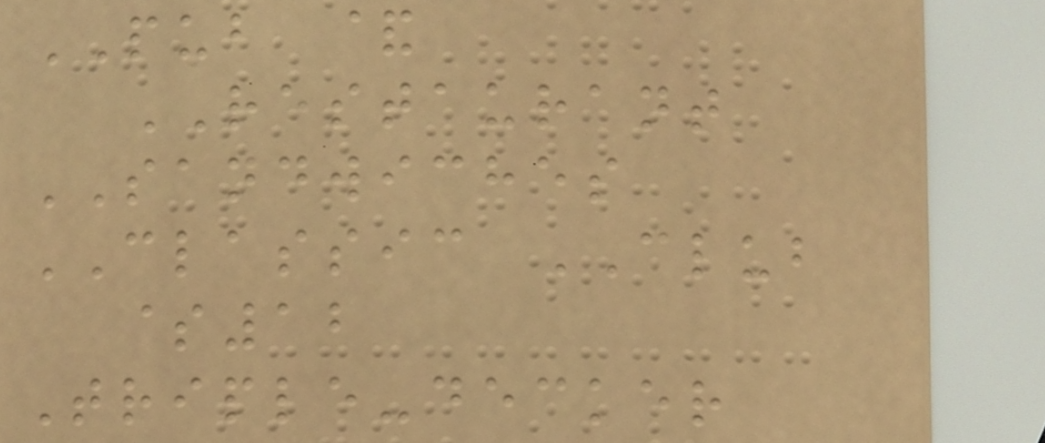PUB &
RESTAURANT
SANDWICHES
CLASSIC CLUB
$12
Triple-decker
